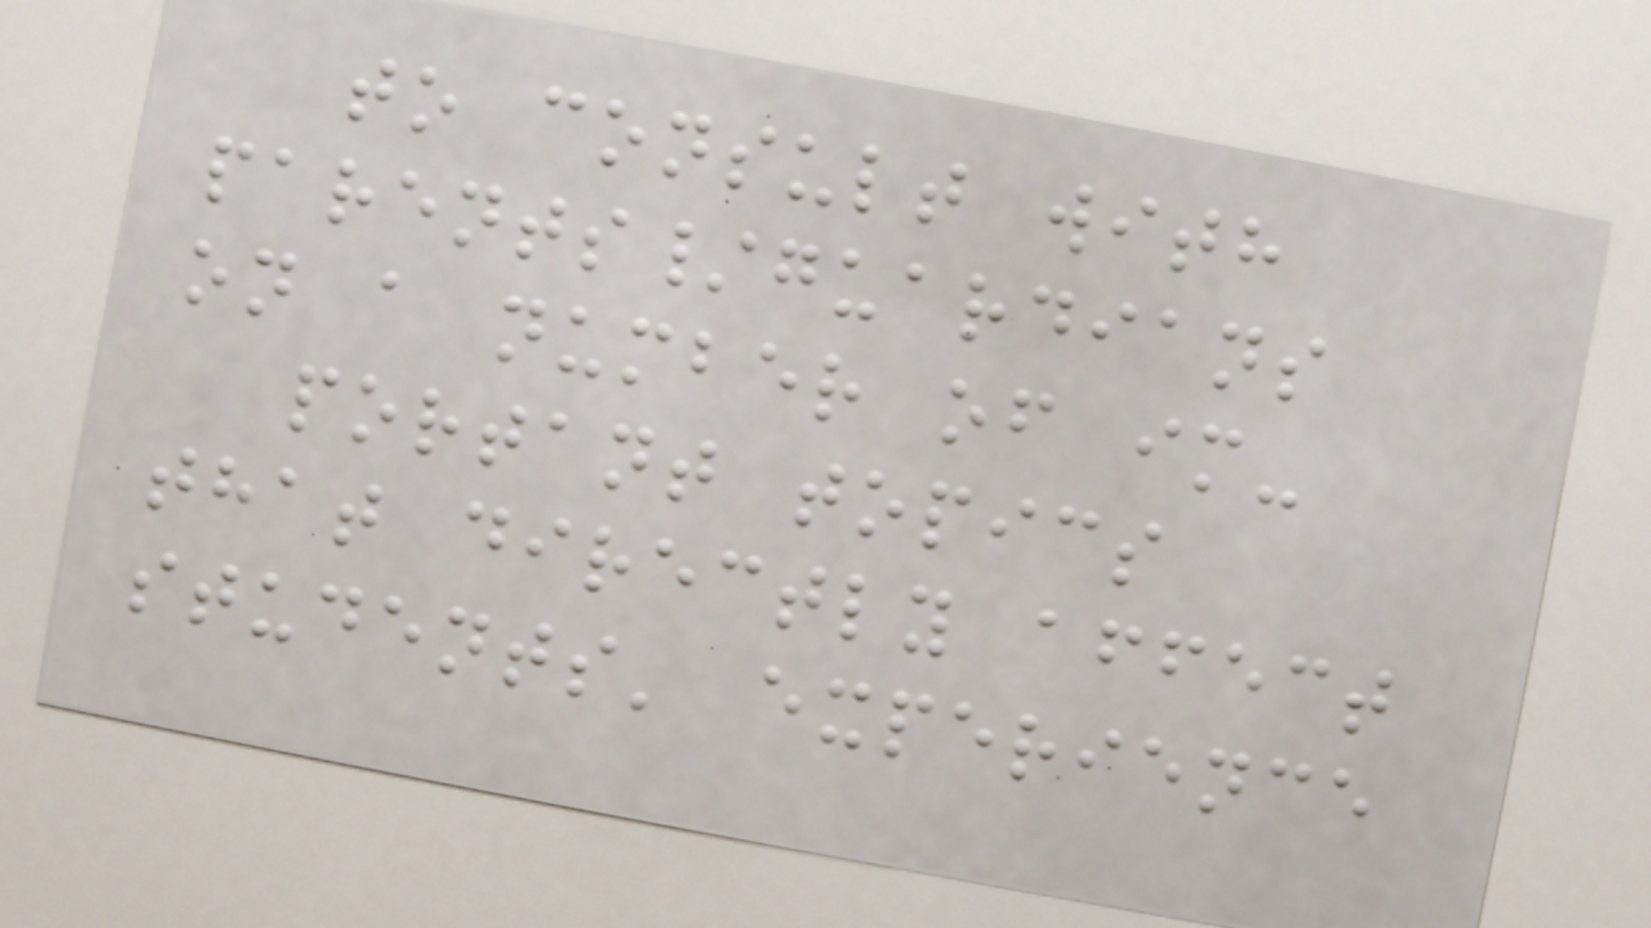to consult with
parents/guardians
on a number of im-
portant topics
that directly affect
students' experience
